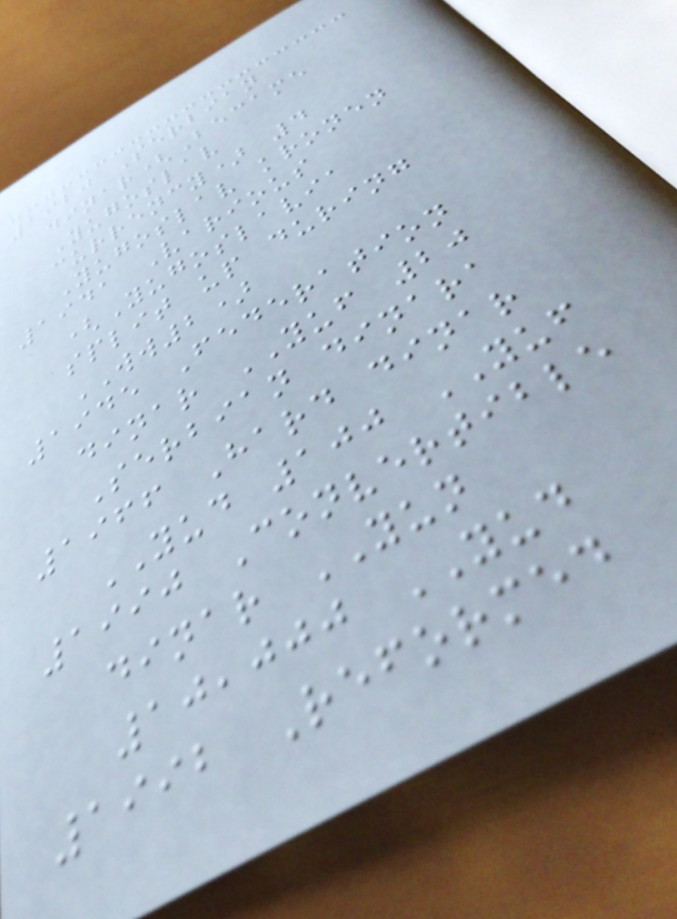1920 Serbian
dinar(Became
Yugoslav
currency) 4
Yugoslav kronen
1941 Various
(Yugoslavia
split up during
WW2)
1945 Federation
dinar YUF 20
Serbian dinara
1966 Hard dinar
YUD 100 YUF
1990 Convertible
dinar YUN
10,000 YUD
1992 Reformed
